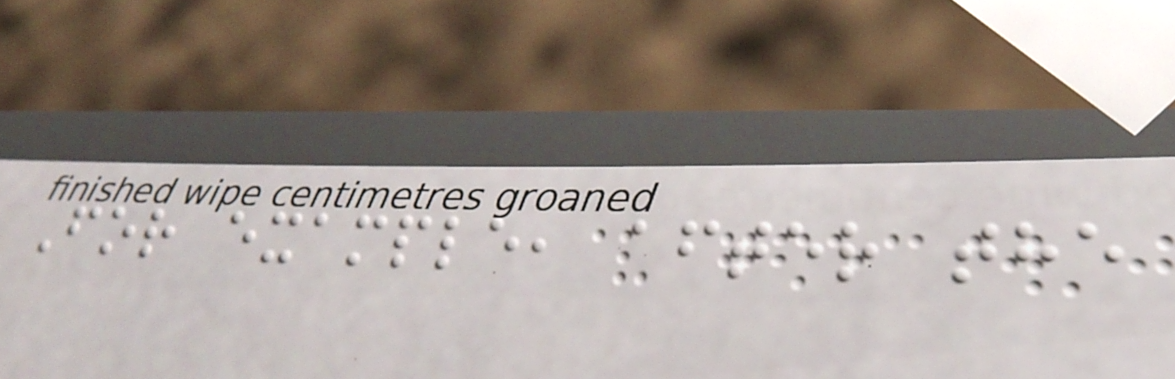For example, after the
